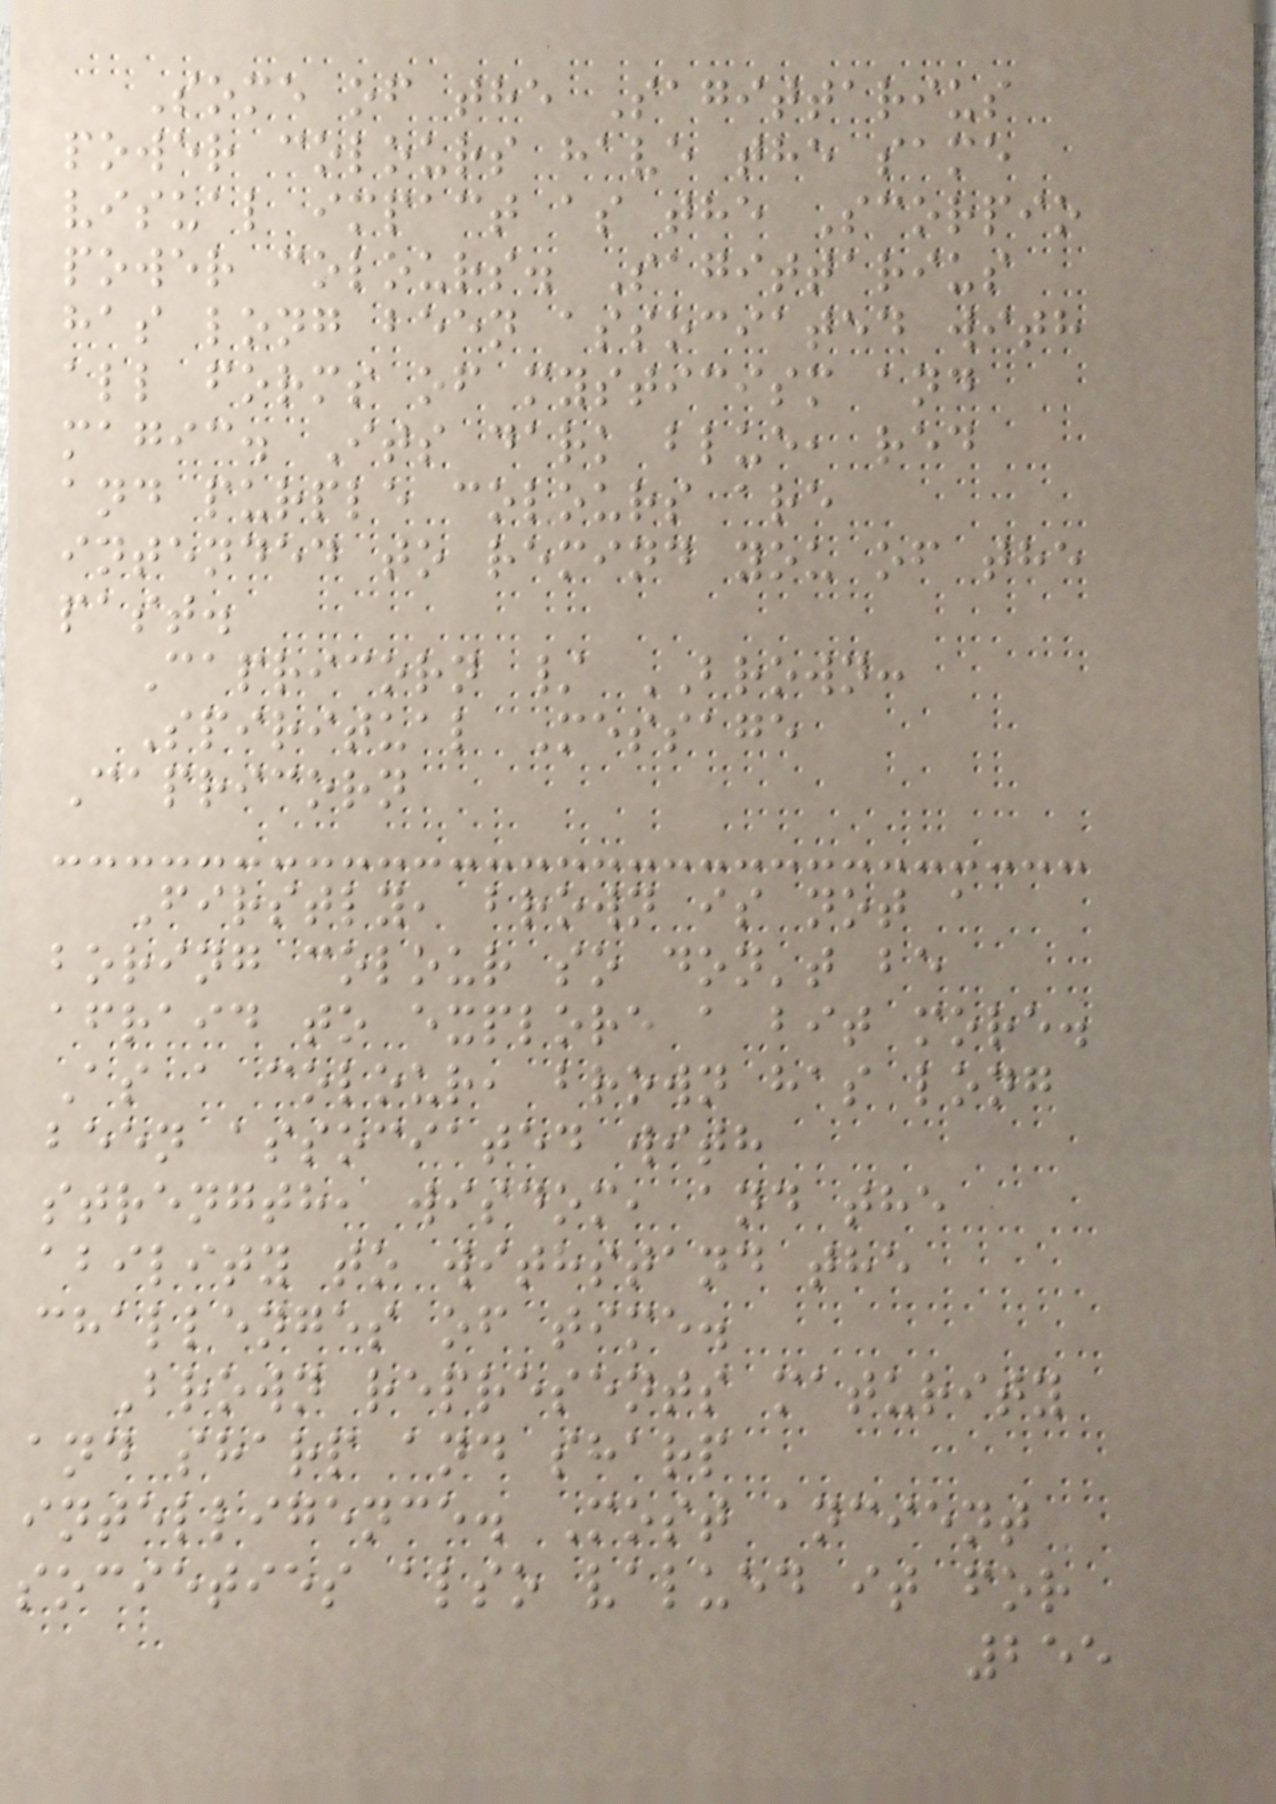Some of the Sagittarius
power colours have the same
visual impact as the Scorpio
power colours. Sagittarius
has long been associated with
all forms of mysticism and
magic. Its dark blue, red
and purple colours are
intended to remind you of the
past.
Capricorn / BROWN:
Spiritual Message
Capricorn
Firstly, brown is not a
boring colour so don't be
afraid to explore a bit more.
As a colour, brown has long
been associated with
strength, wisdom, and the
ability to withstand the
challenges of time.
Brown represents maturity
and sharp and sharp
intelligence. Most ancient
societies also valued it for
255
